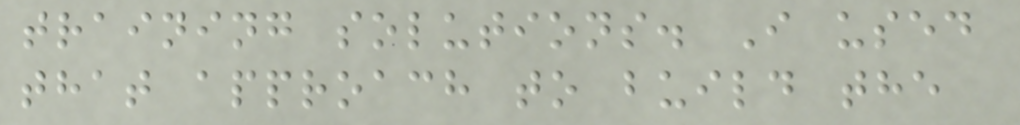training solutions. I used
that approach to build the
